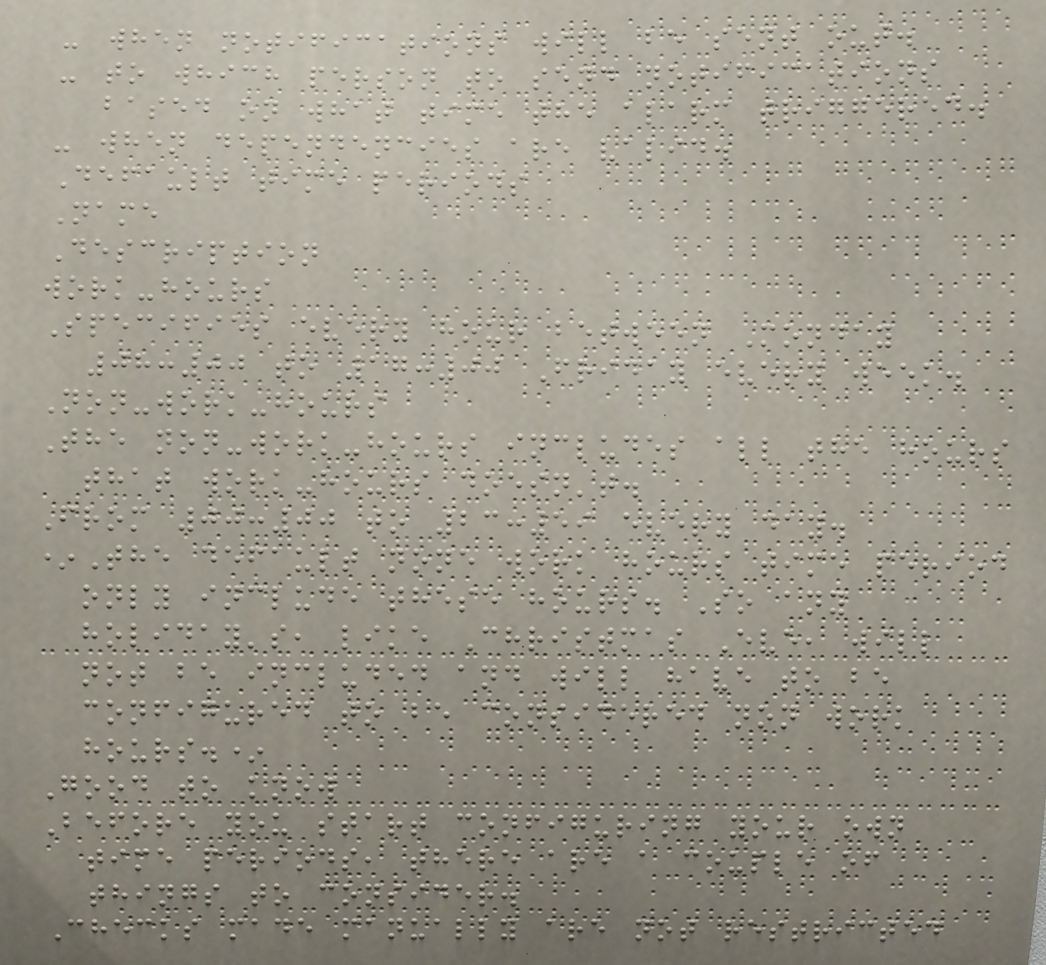- when notifications will be sent out.
- to which person to send notifications
based on what time the alarm triggered.
- when dependencies are valid.
Default time periods
Name
Description
work-hours
Specifies every hour between Monday
08:00 to 17:00 Friday every week.
Non-work-hours
The non-work-hours includes all the hours
that work-hours doesn't.
From 00:00 to 23:59 every day.
*The default none work hours time period
only include these hours. So any
holiday's, like Christmas Eve, will
not be included and will have to be
configured to be considered non work
hours.*
Good to know
Before you start configuring your own
time periods, there are a couple of
things to consider.
Checks made manually are not restricted
